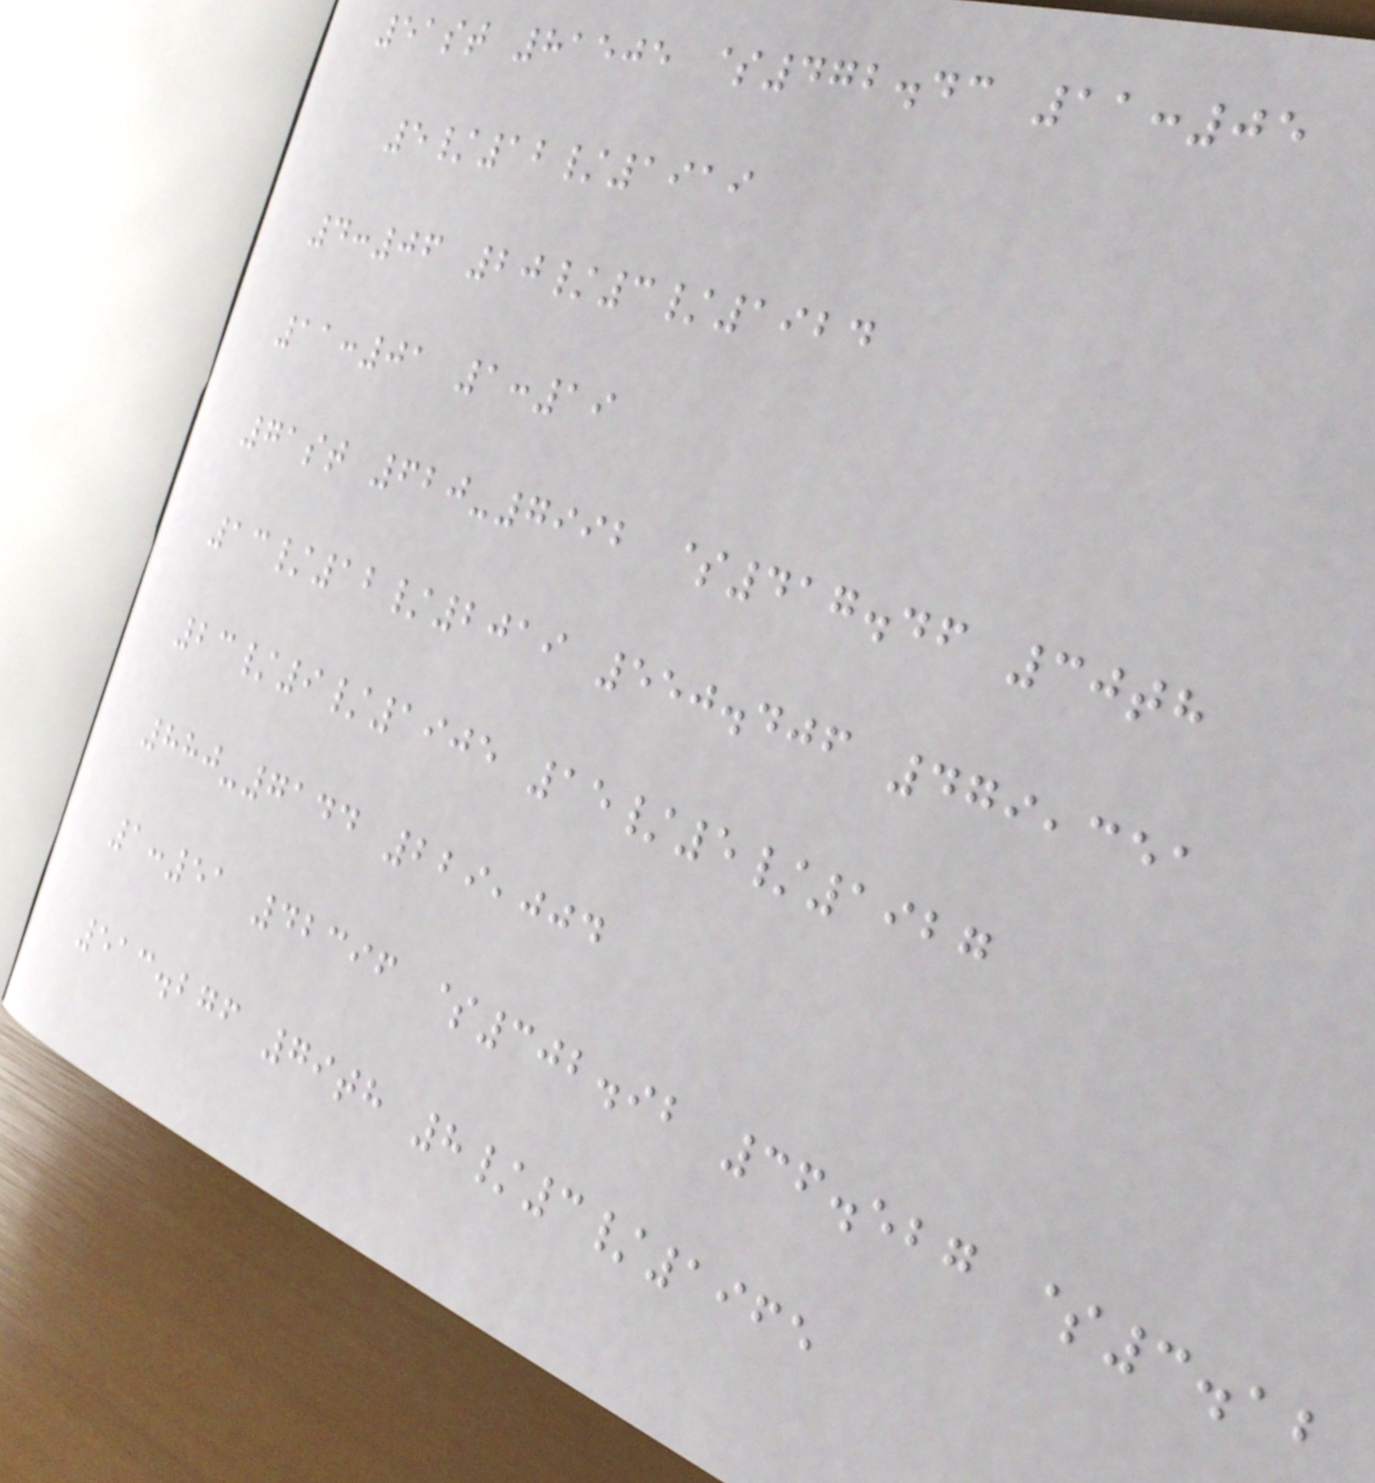51st 81505 $472.43 11:05
5/12/1919
4:06 20/3/1924
11:01 1:19
71st 620-7992 $417.46 30th
13/12/2019 550.406 479,351
23/9/1905 15/5/1927
880-7144 229,004
1:51 42396 $302.92 36.527 $3.12
513.276 79th 8/3/1965
